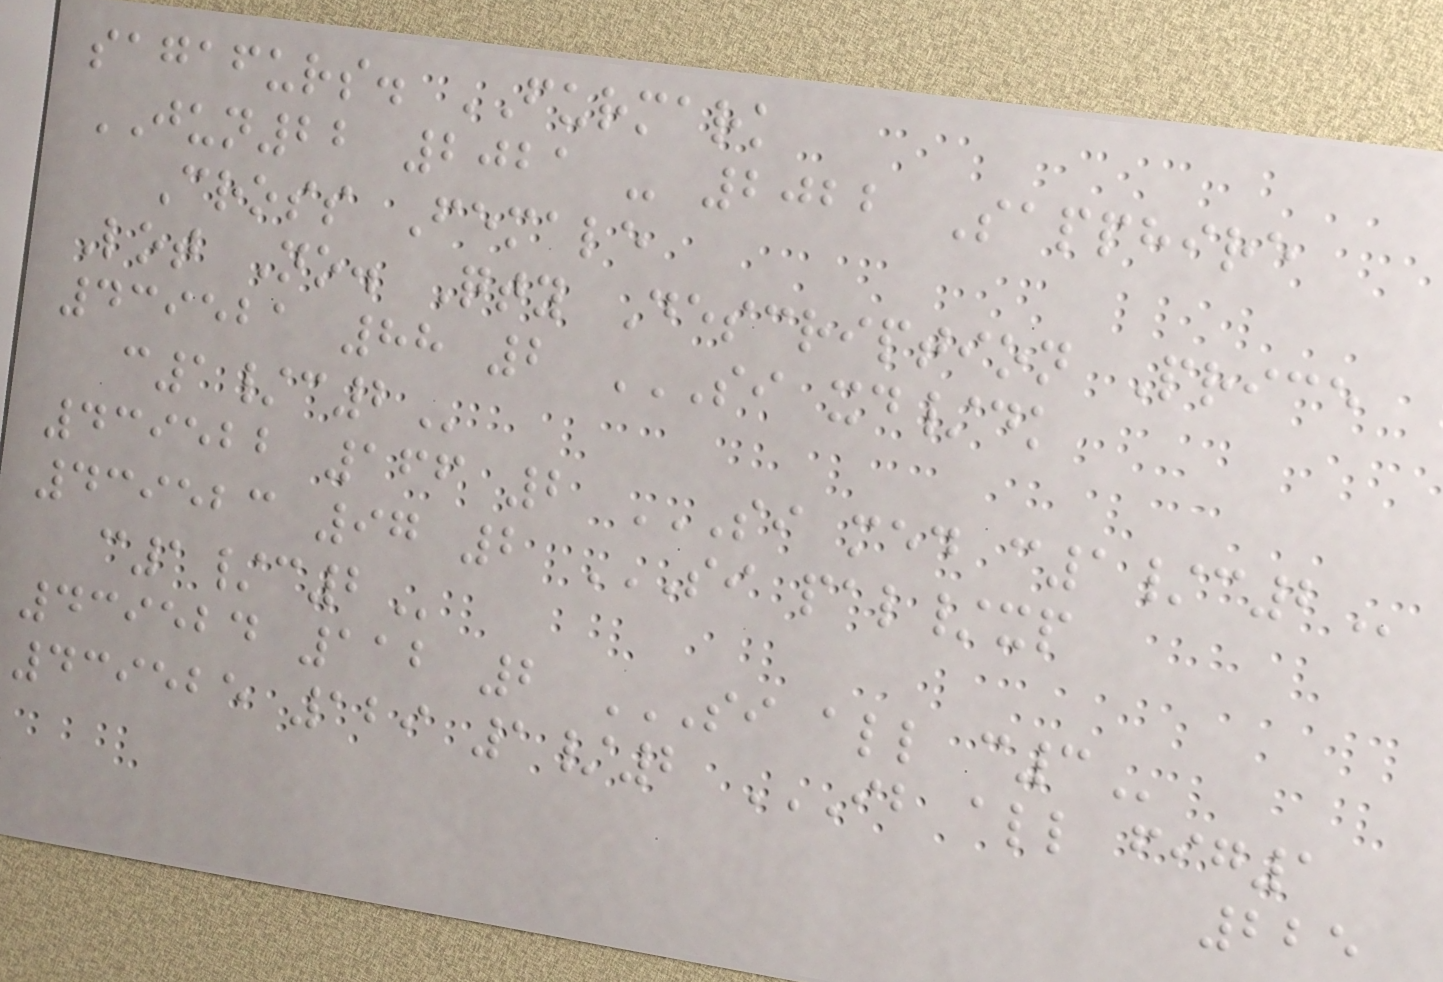sagafurs. FURMARK
JUN22 2021 - 2022 Sapphire
Cross Female
Lot No. Qty Description Price
439521 88 2 SI XD/DK
C1/C2
439522 166 2 SI MED C1/C2
439523 97 2 SI PAL/XP
C1/C2
439524 112 2 SI ALL C3
439525 129 1/2 IB ALL FIG1
225
